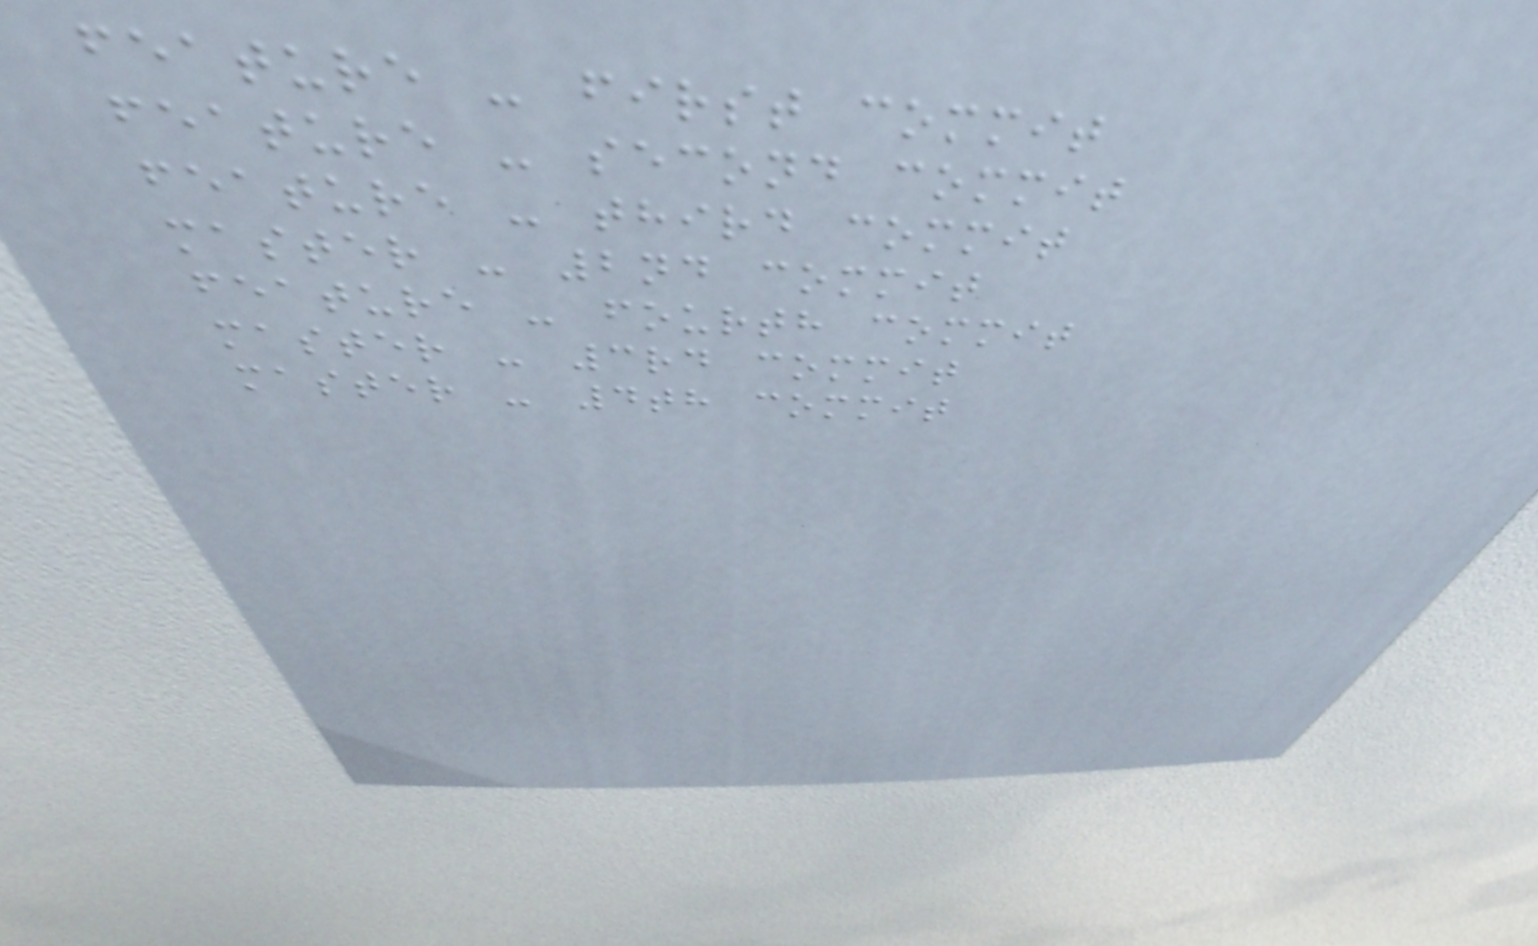feature - first commit
feature - second commit
feature - third commit
master - 2nd commit
feature - fourth commit
master - 3rd commit
master - 4th commit
